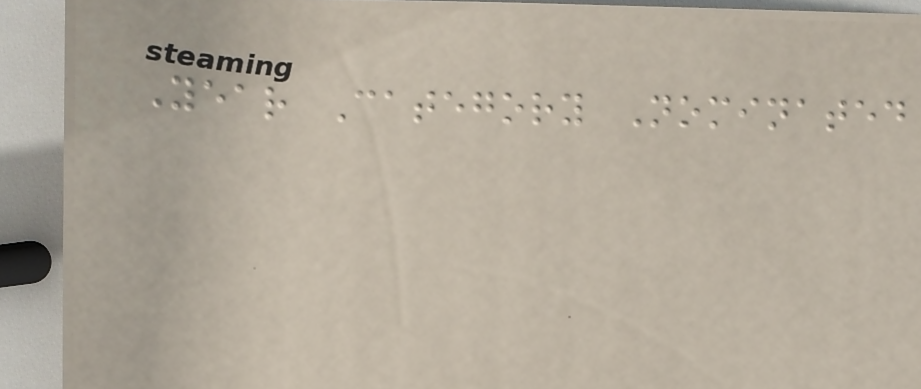Year Category Nominated
